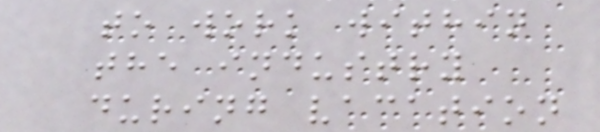to work within
the industry
during vacation
